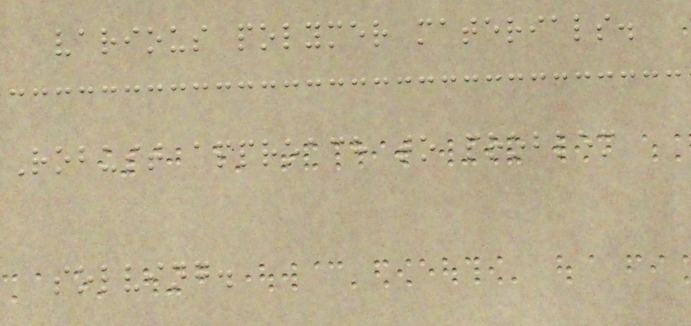various polymer materials.
Robust approach to problem
solving.
